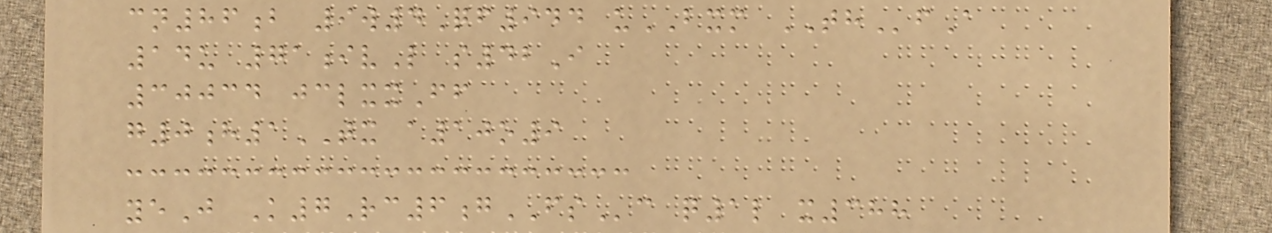cn86b 9w4Qf944 uBXM THfA
14u 71ivL s42I
30034 jclxxFf
g0h1TX a10o9
yeJ K7Rc6gFSc q1l x388
